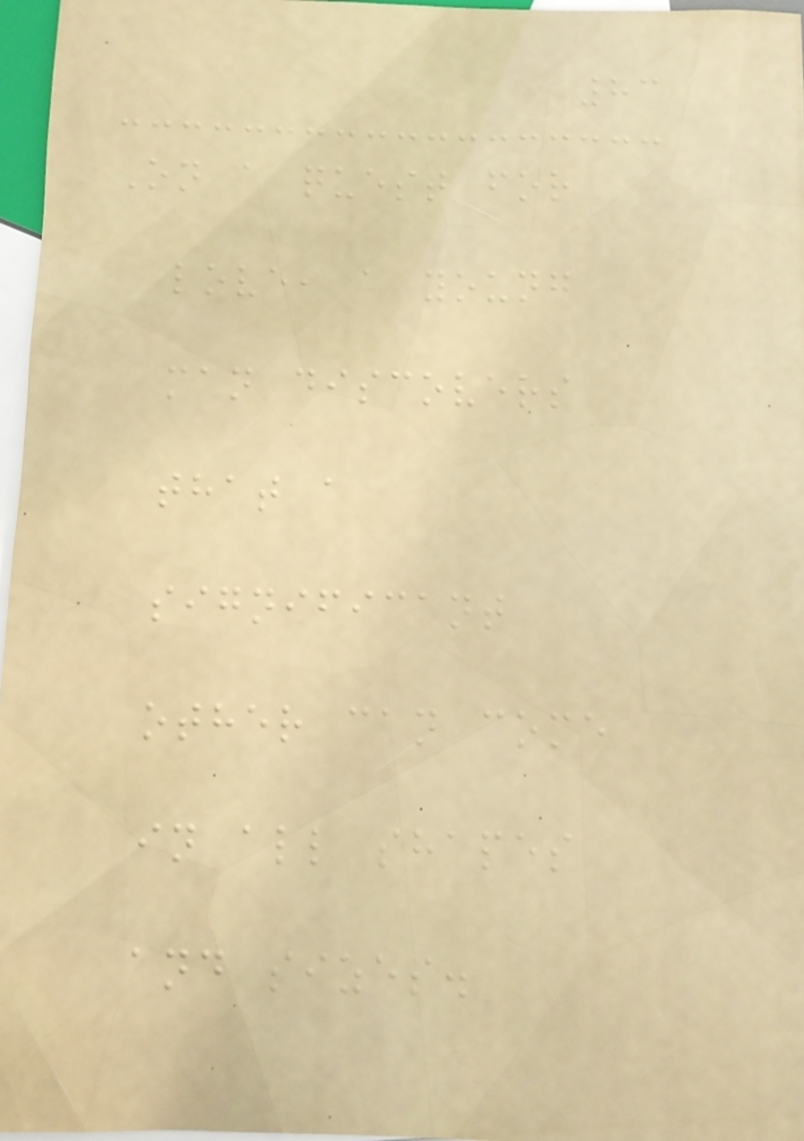83
On a quest for
love, a young
man discovers
that a
significant
other can come
in all shapes
and sizes.
